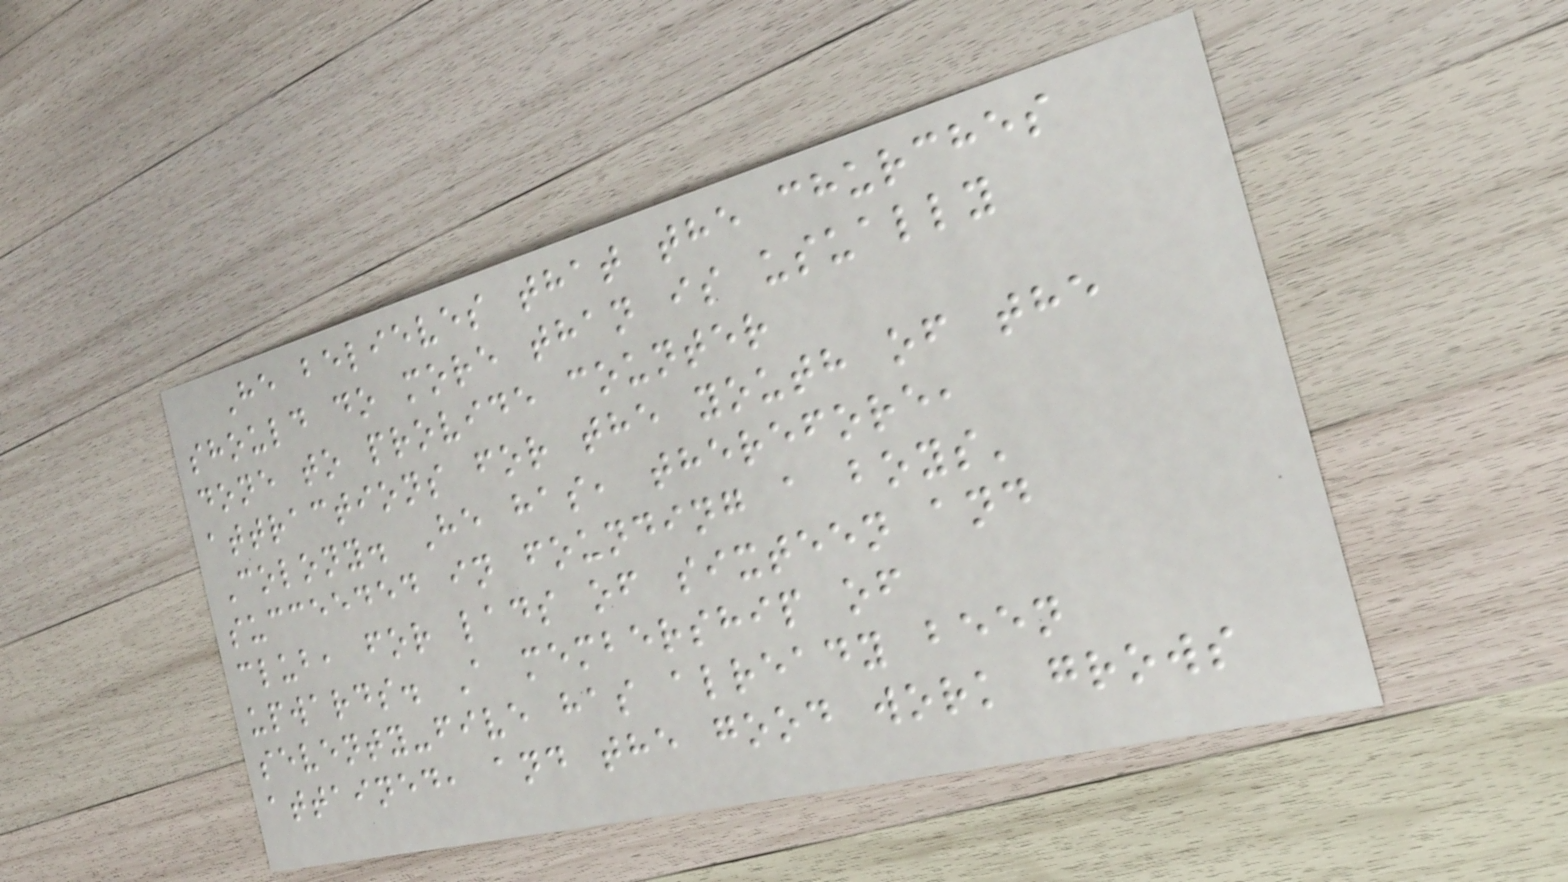He believes that the churches
should do more than is usually
done to provide counter
attractions for the youth of the
Colony. He has, therefore,
succeeded in founding a boys'
club, for lads of sixteen and
upwards. A membership of
seventy-five has already been
attained, and the good work grows
